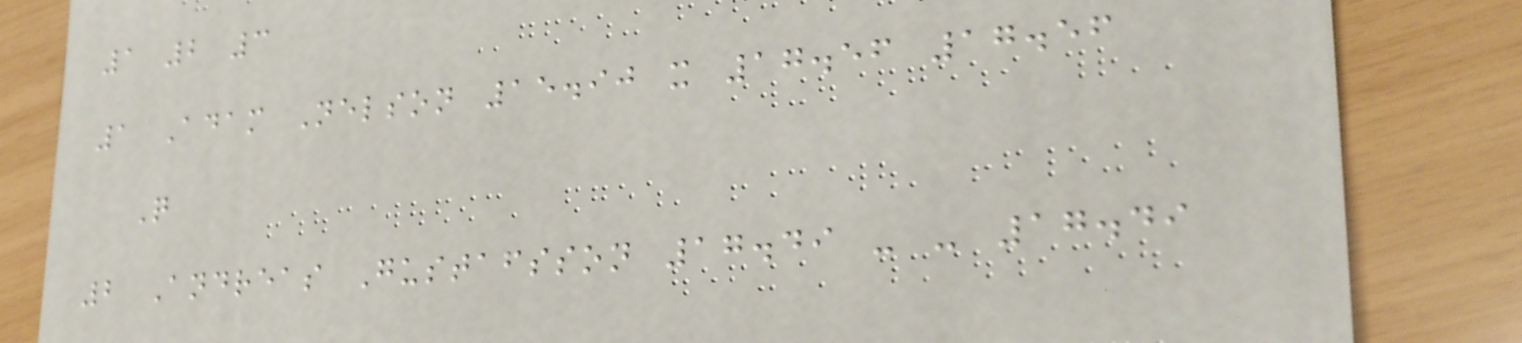1 2 3
1 Adam Nelson 15.90 x 17.56 17.56
Q
2 Andreas Gustafsson 17.49 - - 17.49
